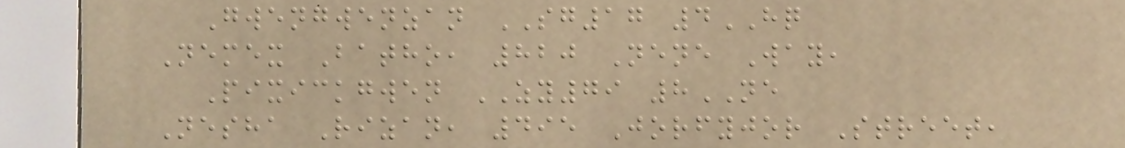Gwengwenzan SG17 4HQ
Nemex Batho, 820 Nene Way,
Pixickgwen ZY79 8NE
Nesha Rizan, 495 Jorfyjor Street,
